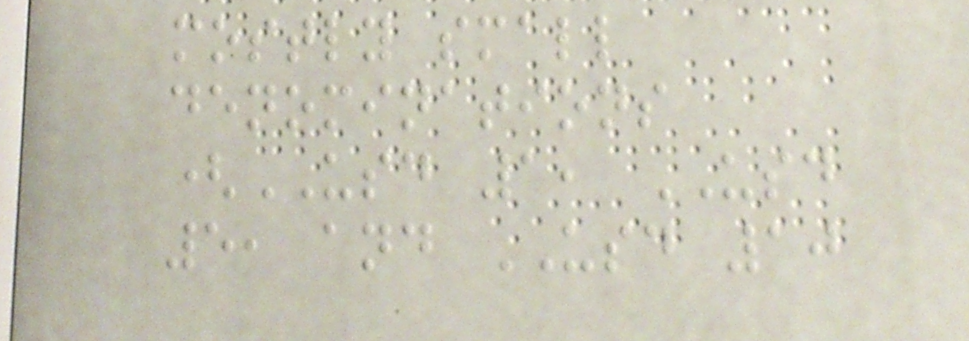mostly small
denominations
(USD 1, USD
5, and USD 10
